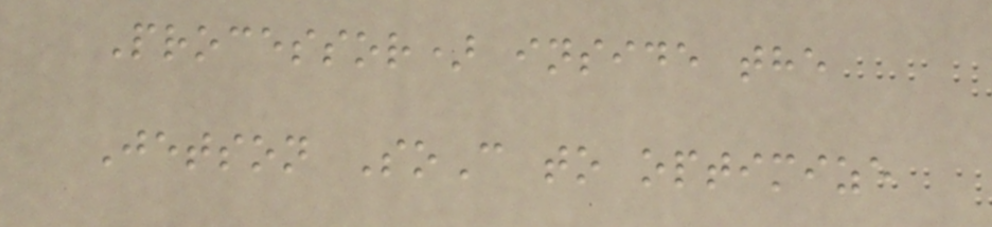Processor) inside the
Jetson SoC to optimize
